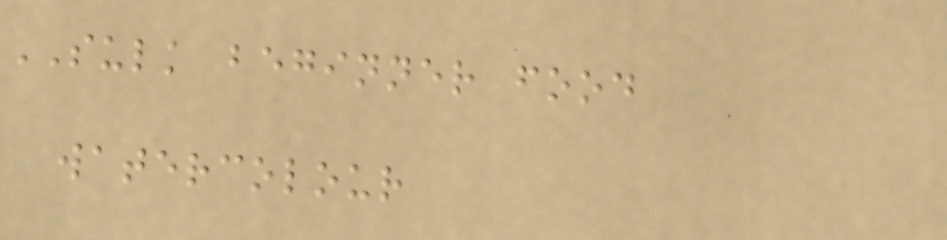SULK beginner food
watercolour
